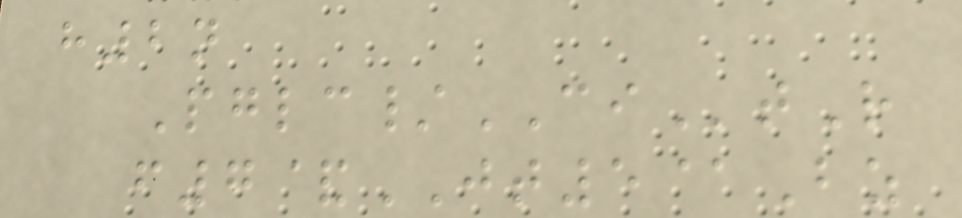h2n
Pglc/CItR
f7&JT5@Bz
